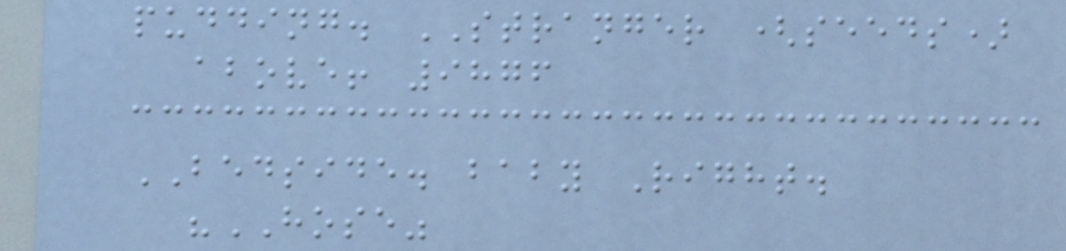pudding. STRANGER (seeds)
above! 9876
BEDSIDE. baby Right.
"HOSE"
